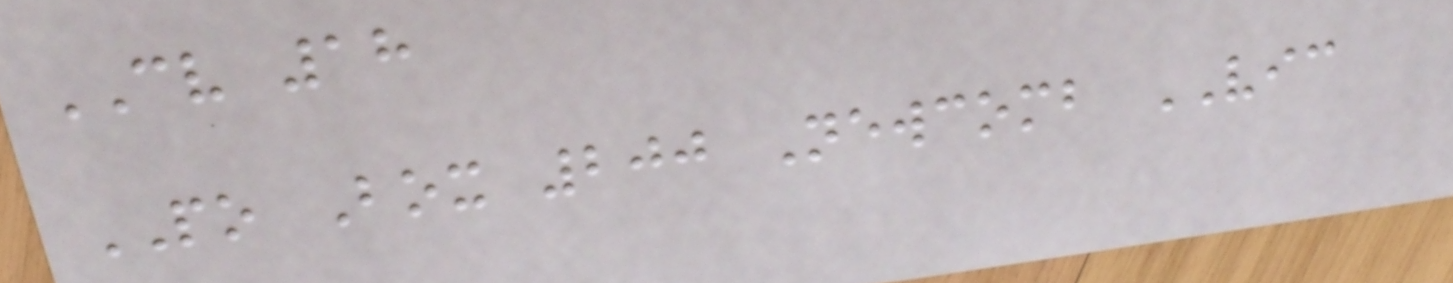CV 18
PO Box 200 Newcomb VIC
